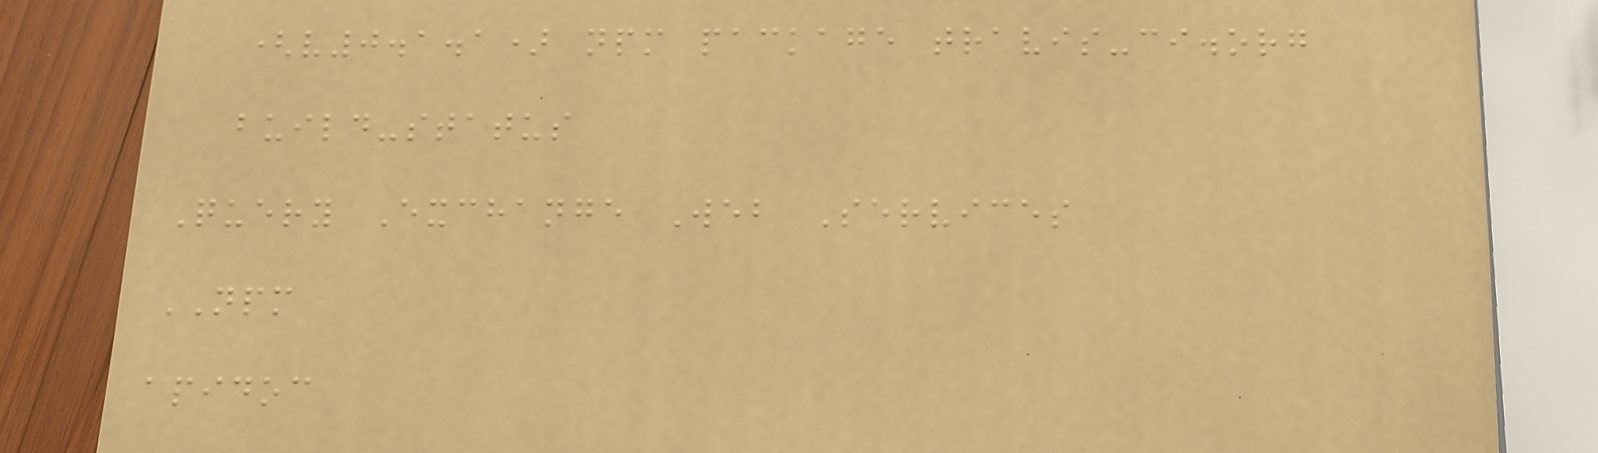(v0.1.1) npm package travis-ci.org
build-status
Query Exchange Web Services
NPM
apidoc
